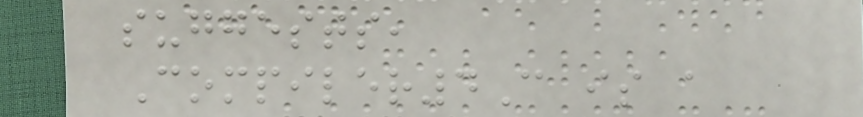suggests,
Compiler4C is a
